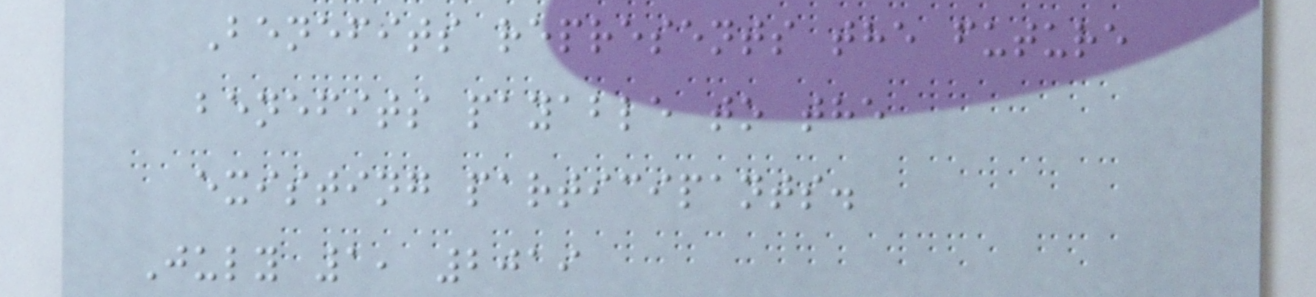Benefits represents the future
benefits payable to the
existing participants.
July 1, 2019
